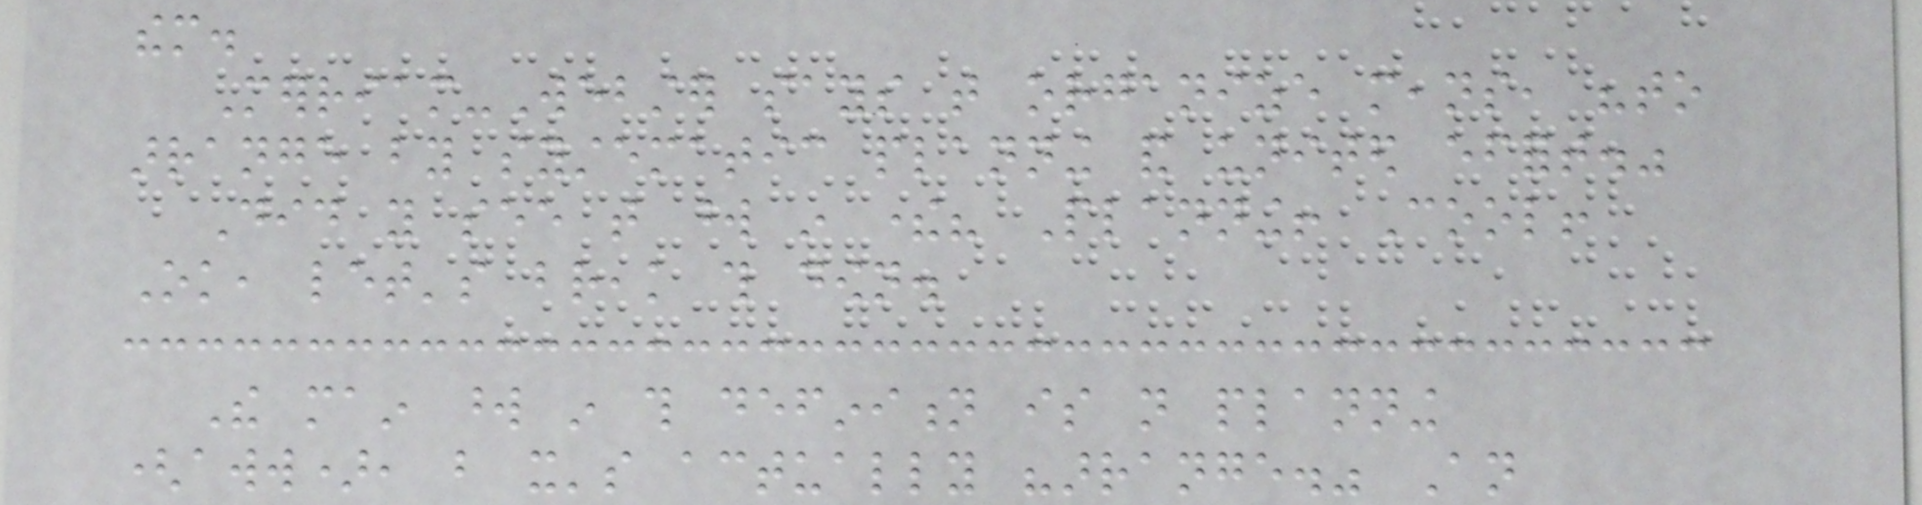them.
Merriam-Webster says that organize means, "to
arrange by systematic planning and united effort."
Did you see that word in there? Planning! Cool!
Ok, let's break this down.
The main word in this definition is not planning
(aww), but it's actually "arrange." An
